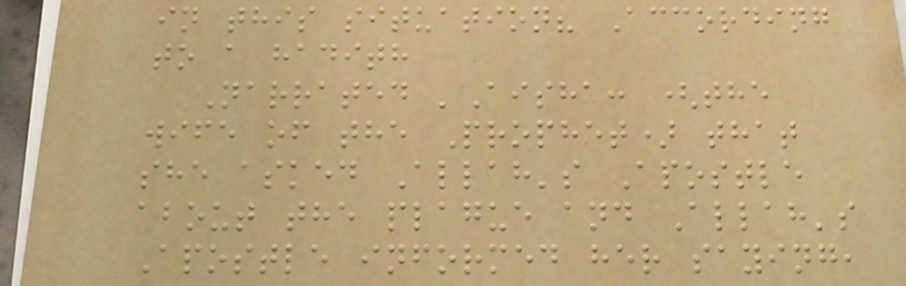in this situation? According
to a hadith
Narrated 'Aisha: (the
wife of the Prophet) that
she asked Allah's Apostle
about the plague and Allah's
Apostle informed her saying,
